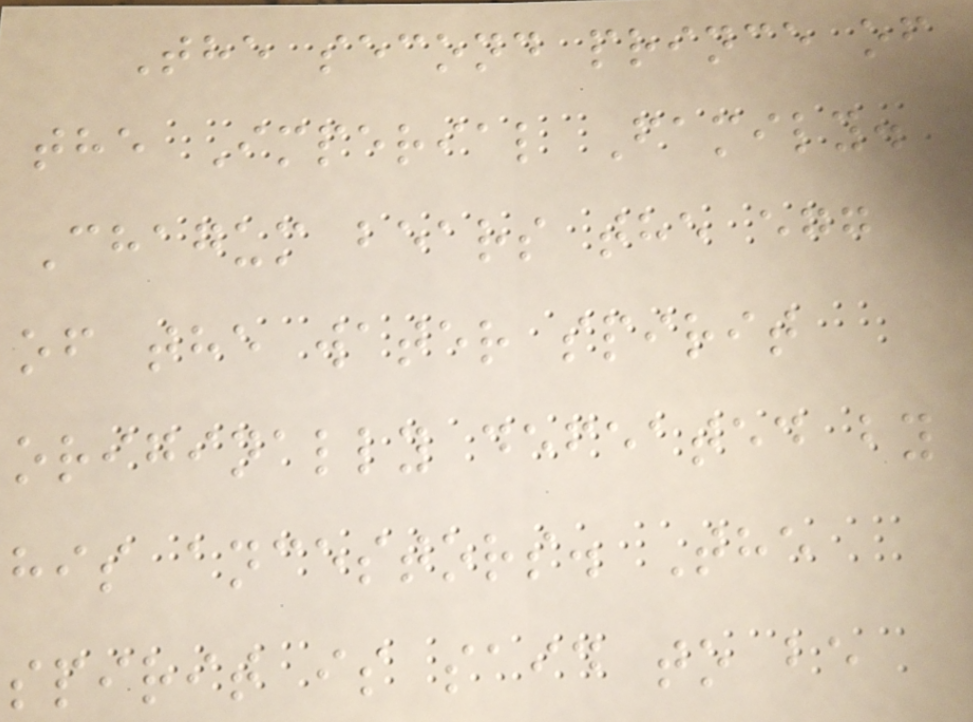The second prince of
the Imperial Family.
Chagum bears the egg
of the water spirit
originally defeated by
his ancestors. The
spirit is said to be
